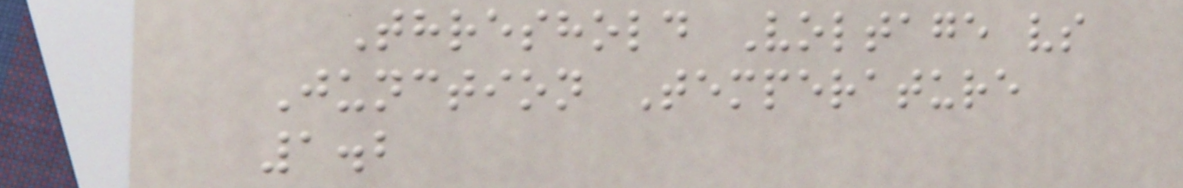Threshold Voltage vs
Junction Temperature
1.2
